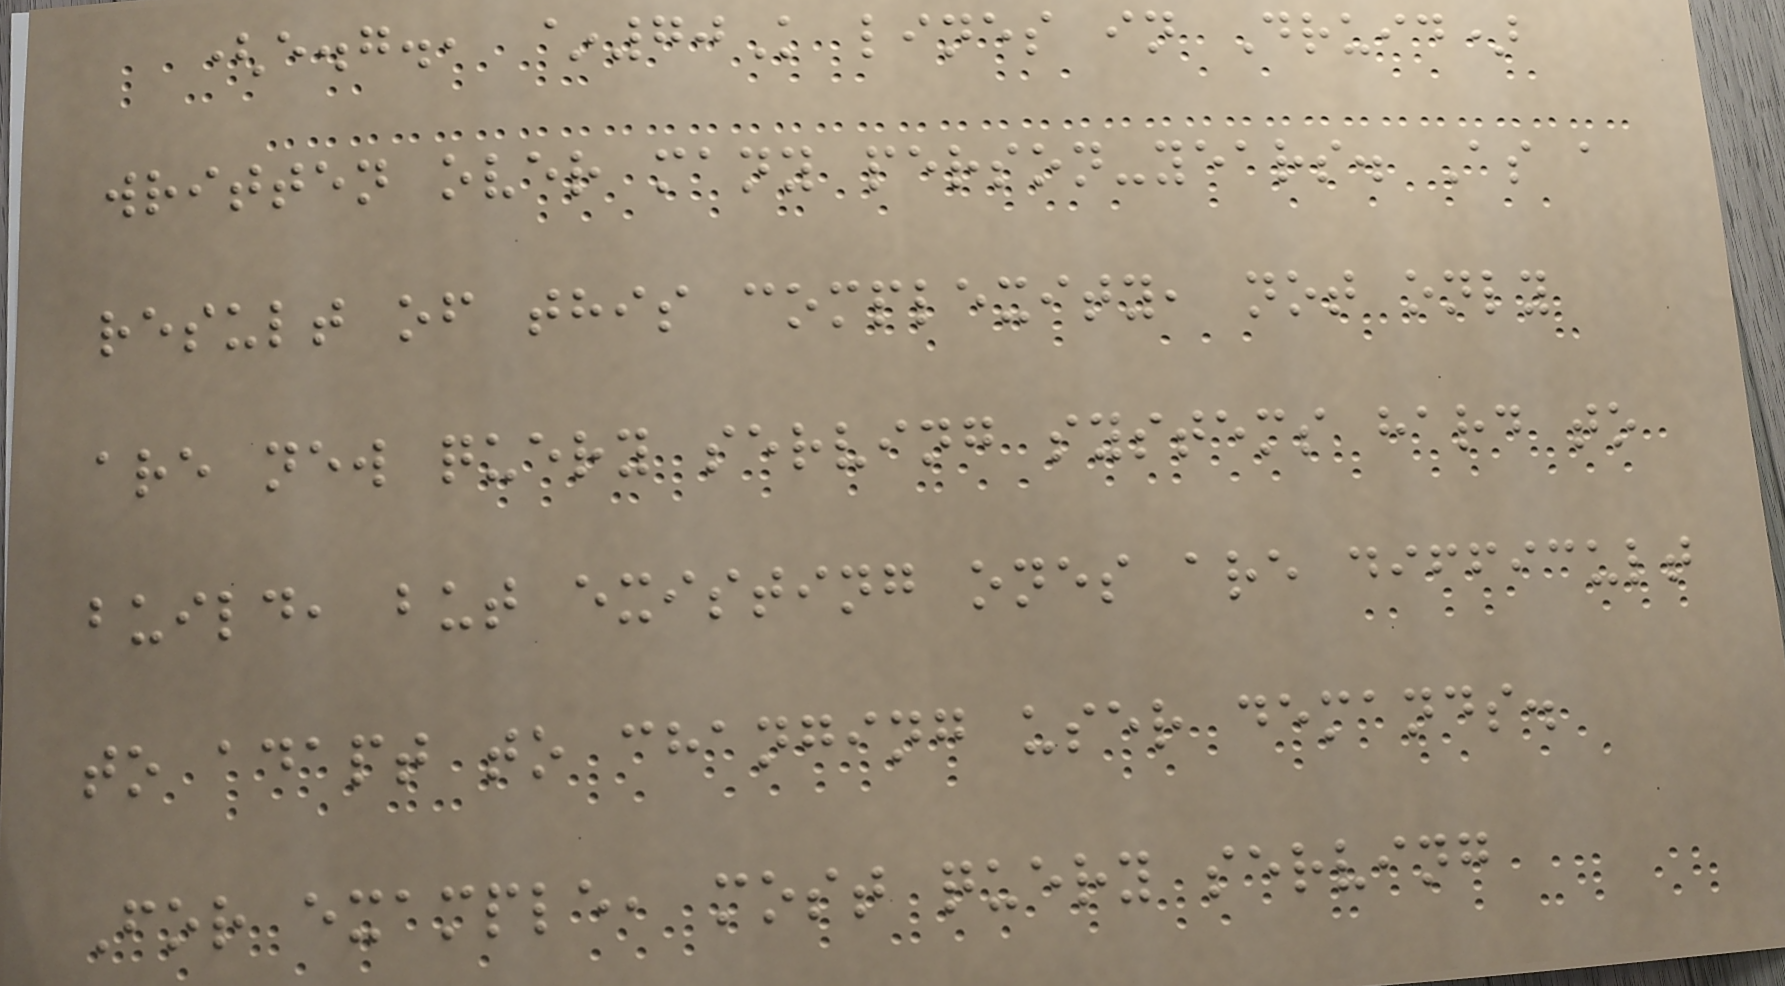(e.g., ~70K lines in Druid)
written over many person-years. As a
result of this complexity, not only
are new query serving systems hard to
build, but existing ones are difficult
to adapt to changing user demands.
For example, most query serving
